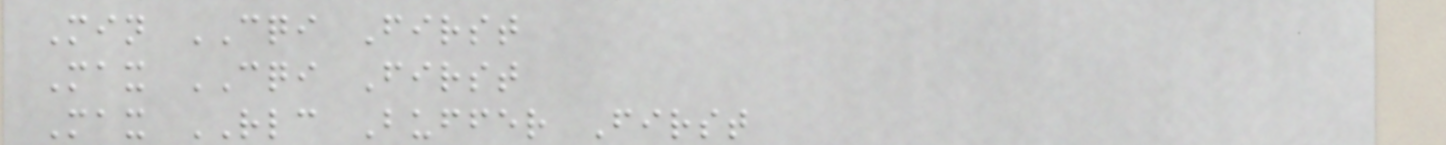Min CQI First
Max CQI First
Max RLC Buffer First
